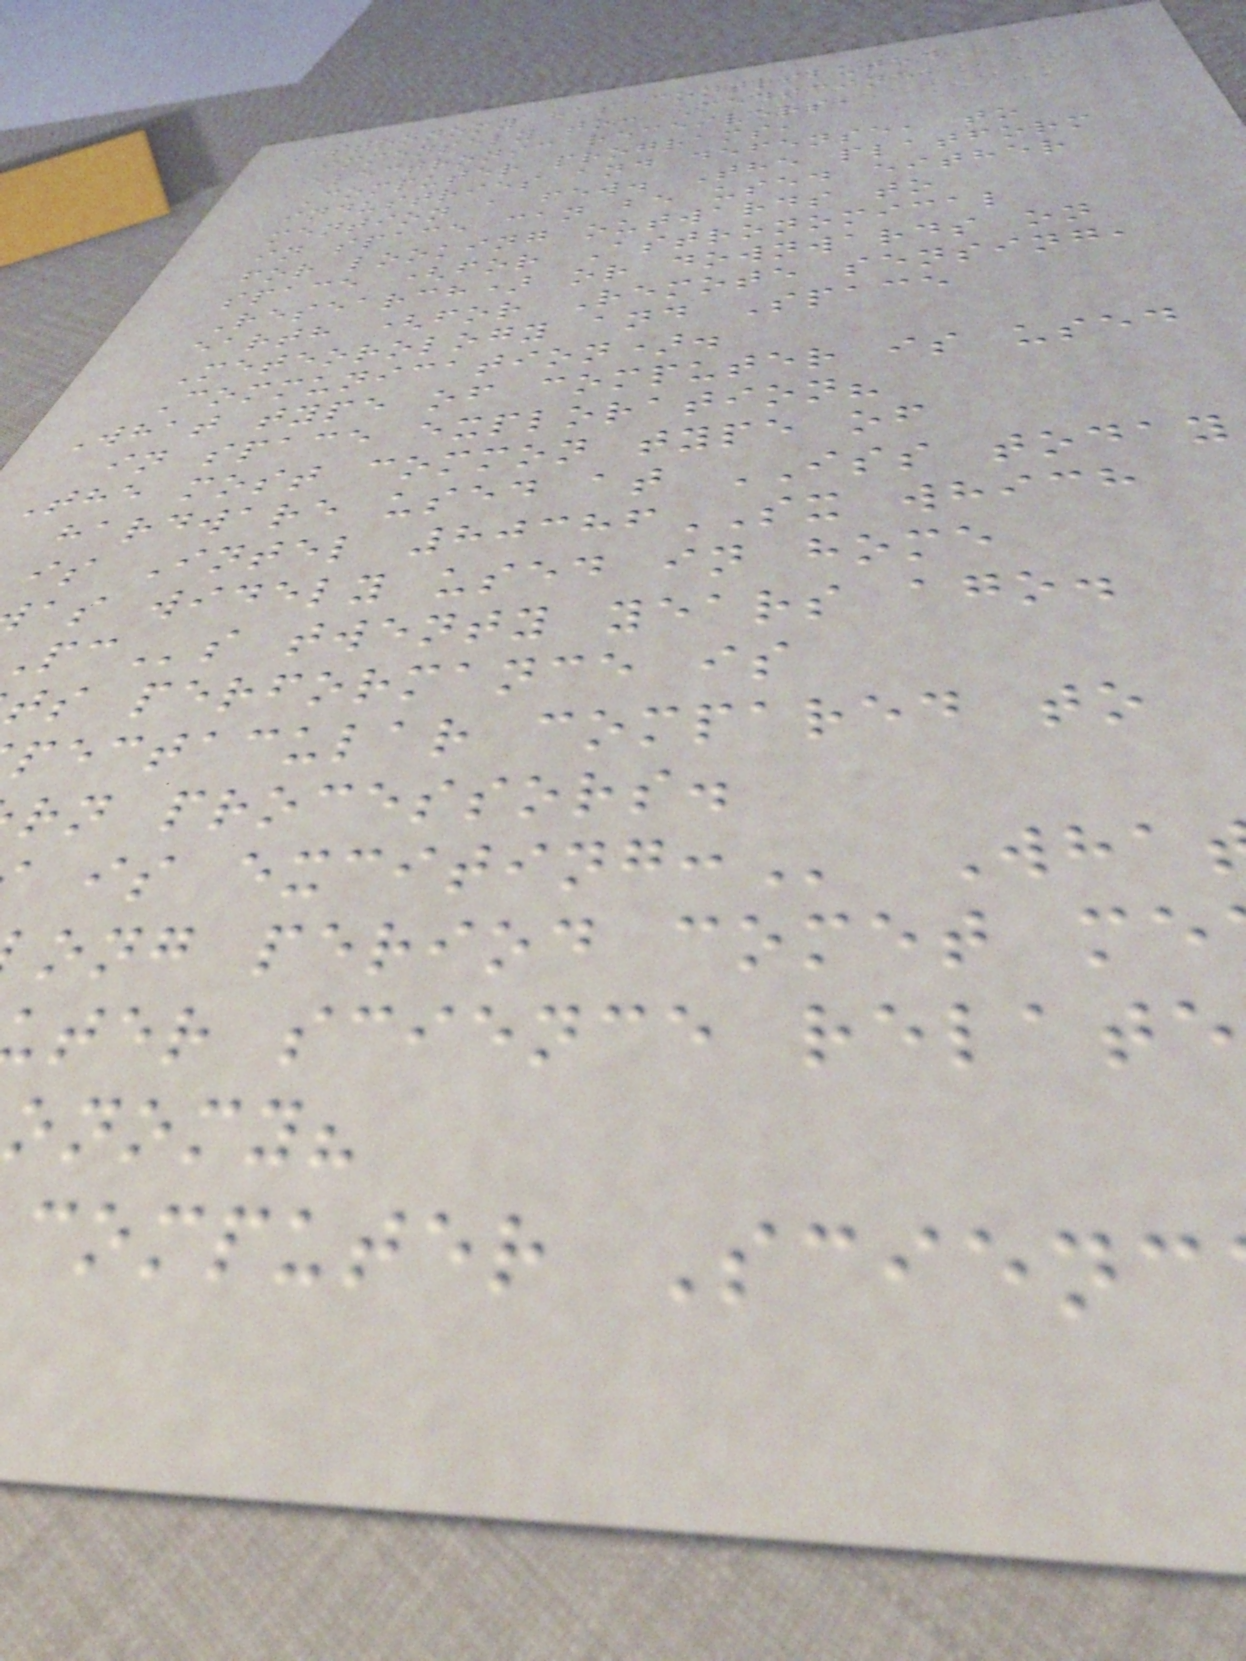Astronomy has contributed
immensely to: Medicine,
electronic receivers,
Computer programs,
industries and defense, to
mention a few. The platform
in space can be used either
for looking outwards to
space (for Astronomical
Research) or downwards on
earth (for Remote sensing,
Meteorology and Space
Communication).
What type of computer is used
in space exploration?
The most common type of
hardware used at ISS today
is Intel 80386SX which
as widely used in home
s twenty years ago.
ts performance is
pectacular compared to
rn processors.
ong period comet me
ter science relate
onomy?
computer Scienc
